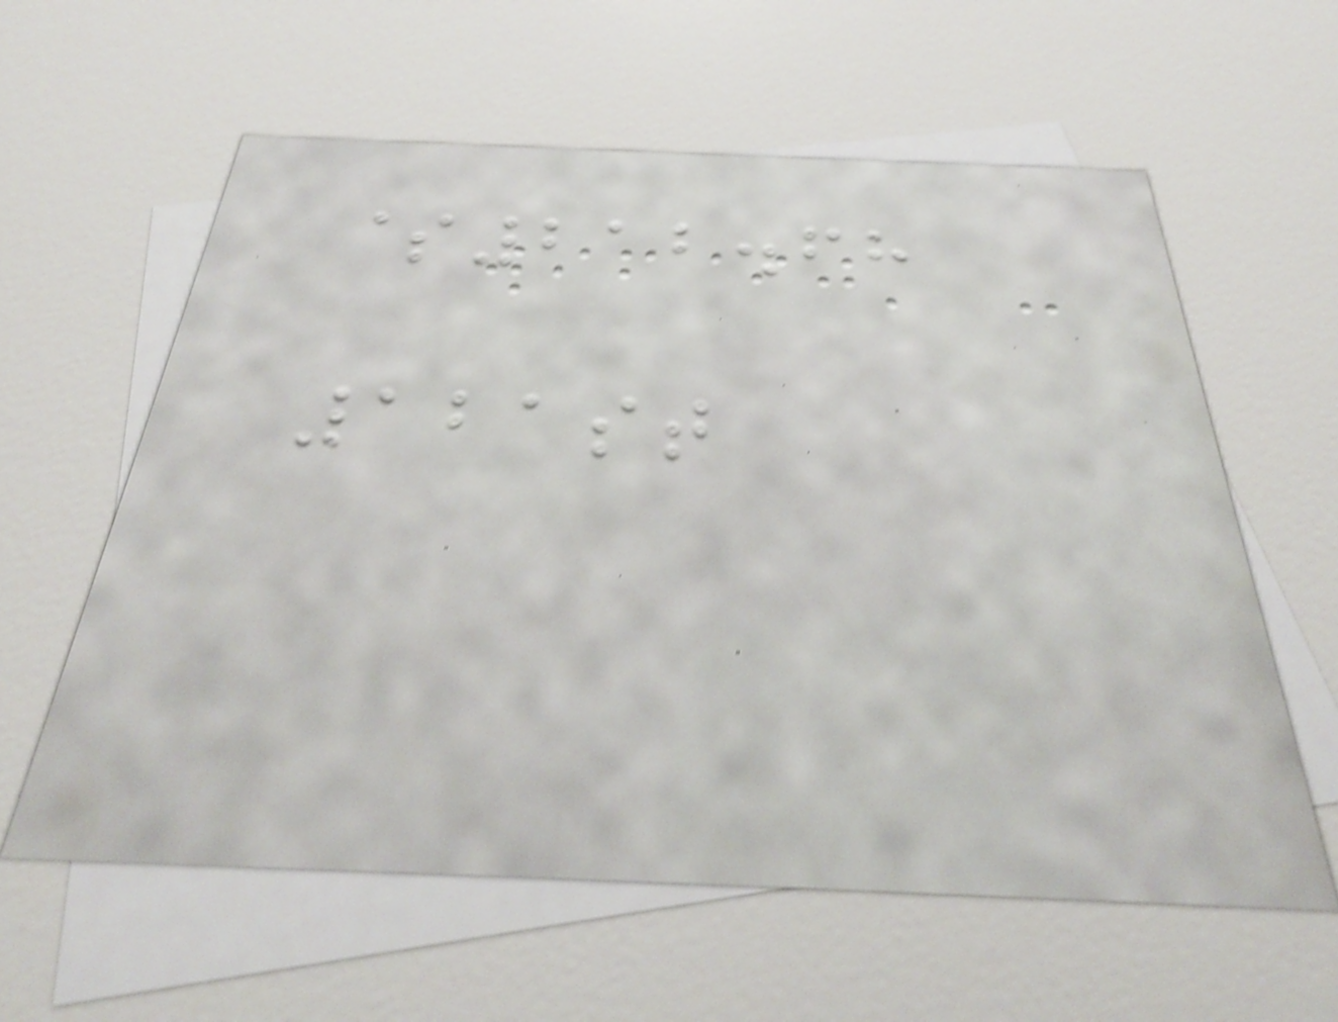$212.68
121st
